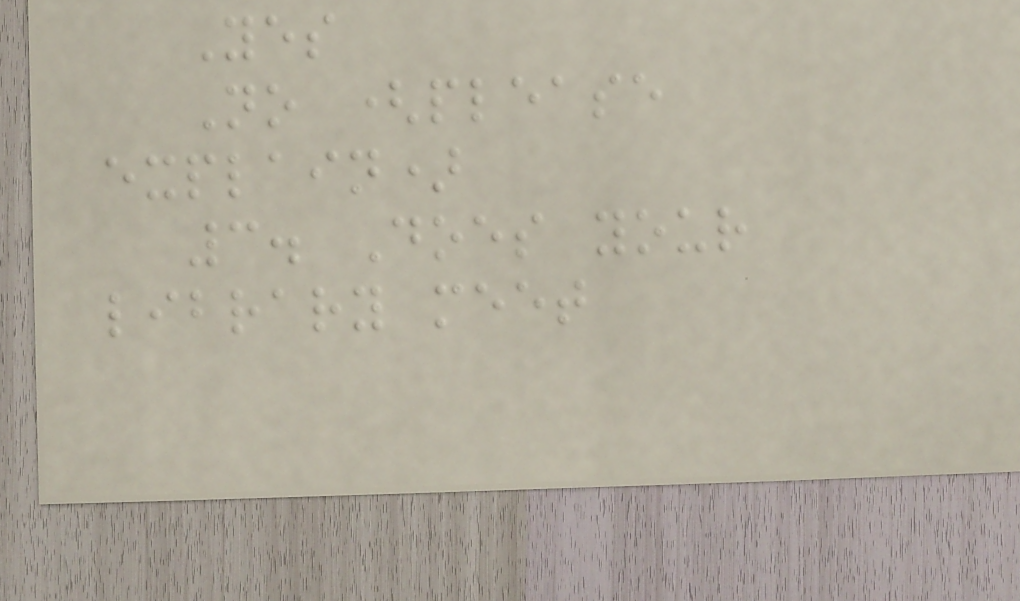Yes
No (please
explain)
3. Does your
library meet
